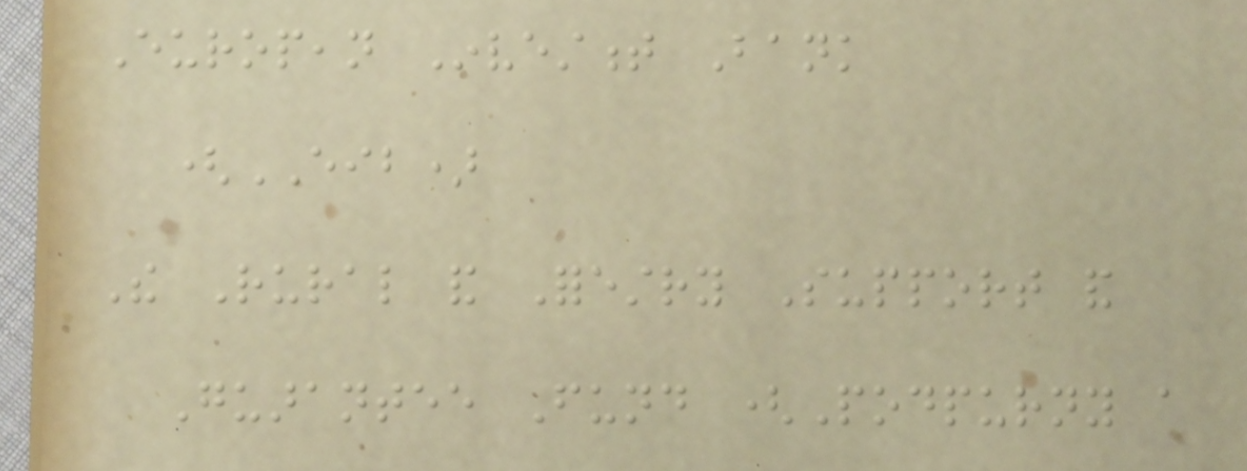European Investment Bank
(EIB)
The Rural and Forestry Support and
Guarantee Fund (Podpurny a
